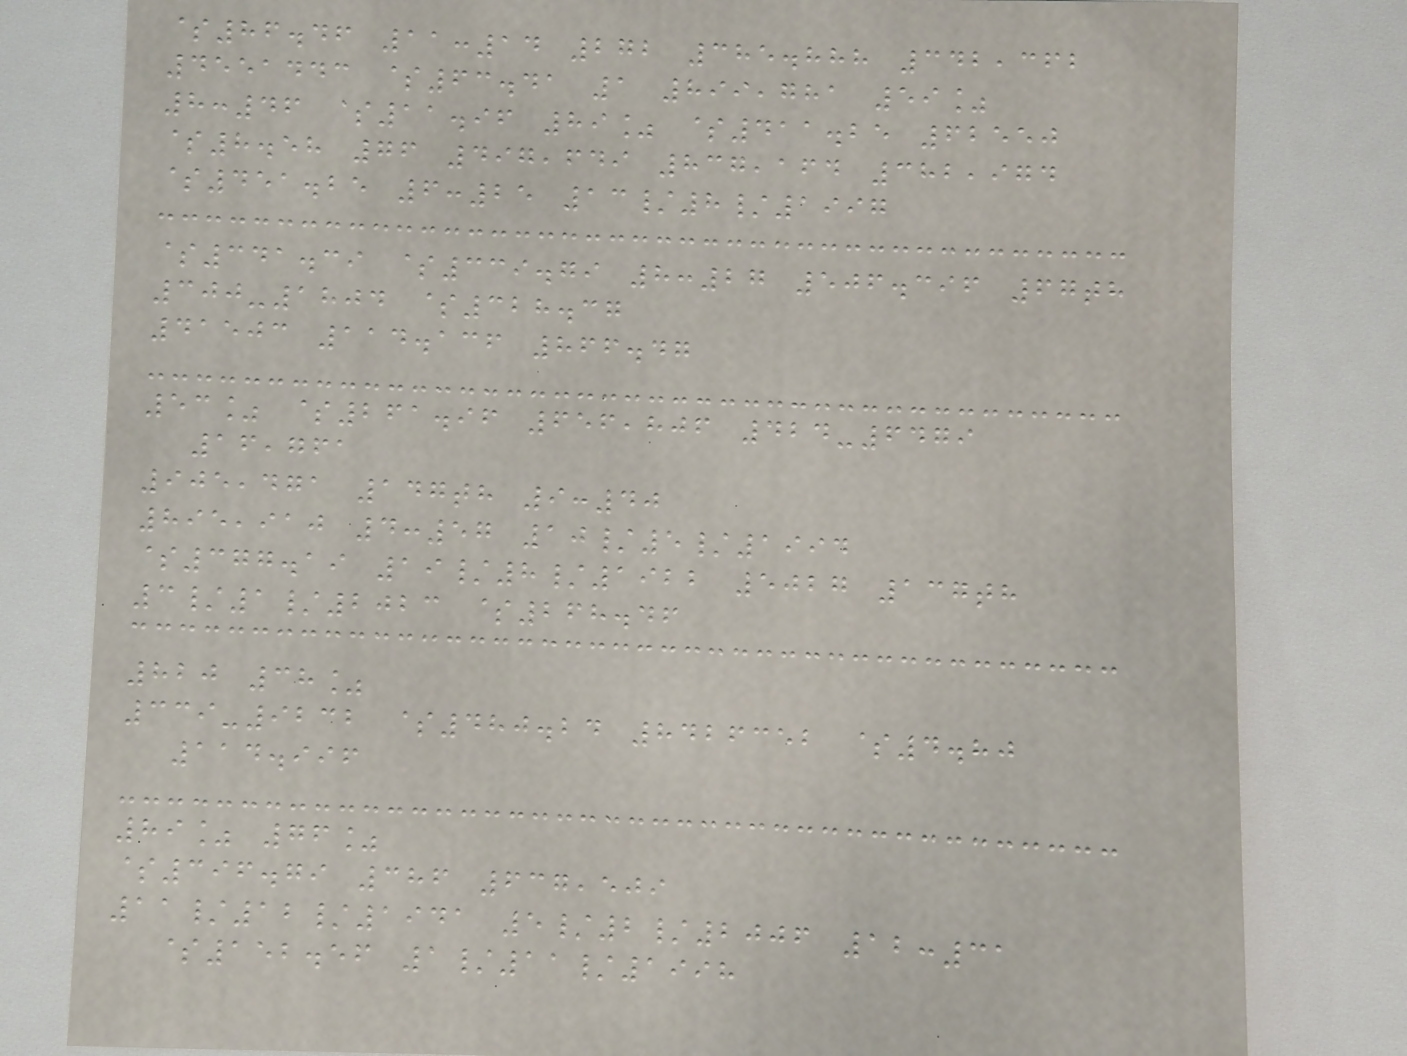$86.46 11:14 272 385.888 342,362
4551443 $63.41 1 899,781 59%
8:46 $11.96 89% $411.25 62550
$8.58 76 497,649 837,164 382,974
$451.25 6:25 13/8/1997
$341.39 $339.79 8:27 506.396 67th
300-1804 $328.37
41503 114.136 866.47
53% $261.96 656,806 424-6479
16,761
905,471 147th 9:40
895,910 4:57 10/5/1994
$377.19 19/8/1922 5027 137th
3/1/2023 $268.46
820 38%
339-9232 $480.24 8426352 $4.80
114.996
89% 76%
$396.79 386 637,509
11/12/1941 5/2/2006 12:31
$152.56 1/11/1998
